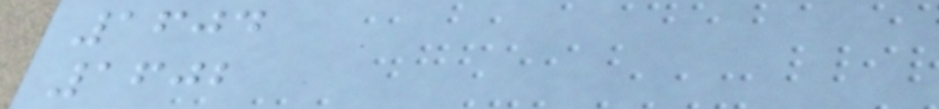1604
1602
